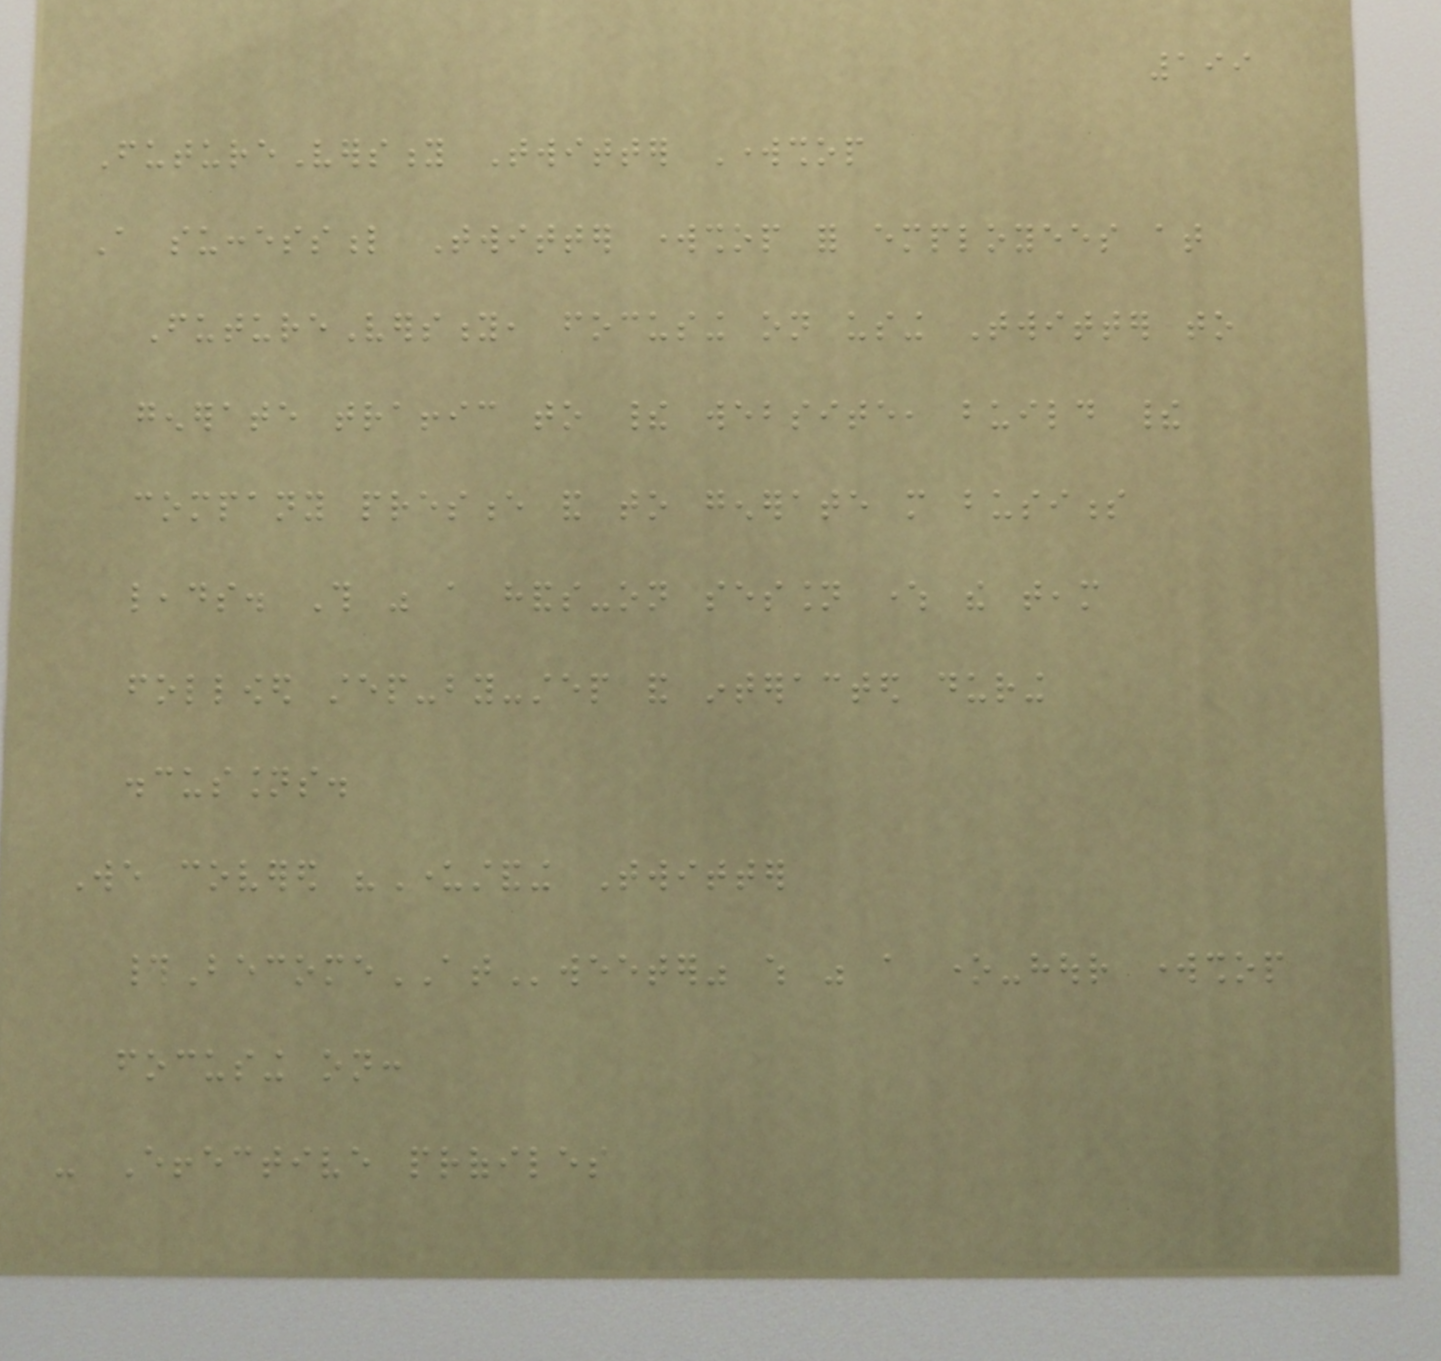199
FutureVersity Twitter Workshop
A successful Twitter workshop for employees at
FutureVersity, focusing on using Twitter to
generate traffic to their website, build their
company presence and to generate more business
leads. This was a hands-on session where the team
followed step-by-step and interacted during
discussions.
We covered "Understanding Twitter
#BecomeATweeter" which was a one-hour workshop
focusing on:
- Effective profiles
